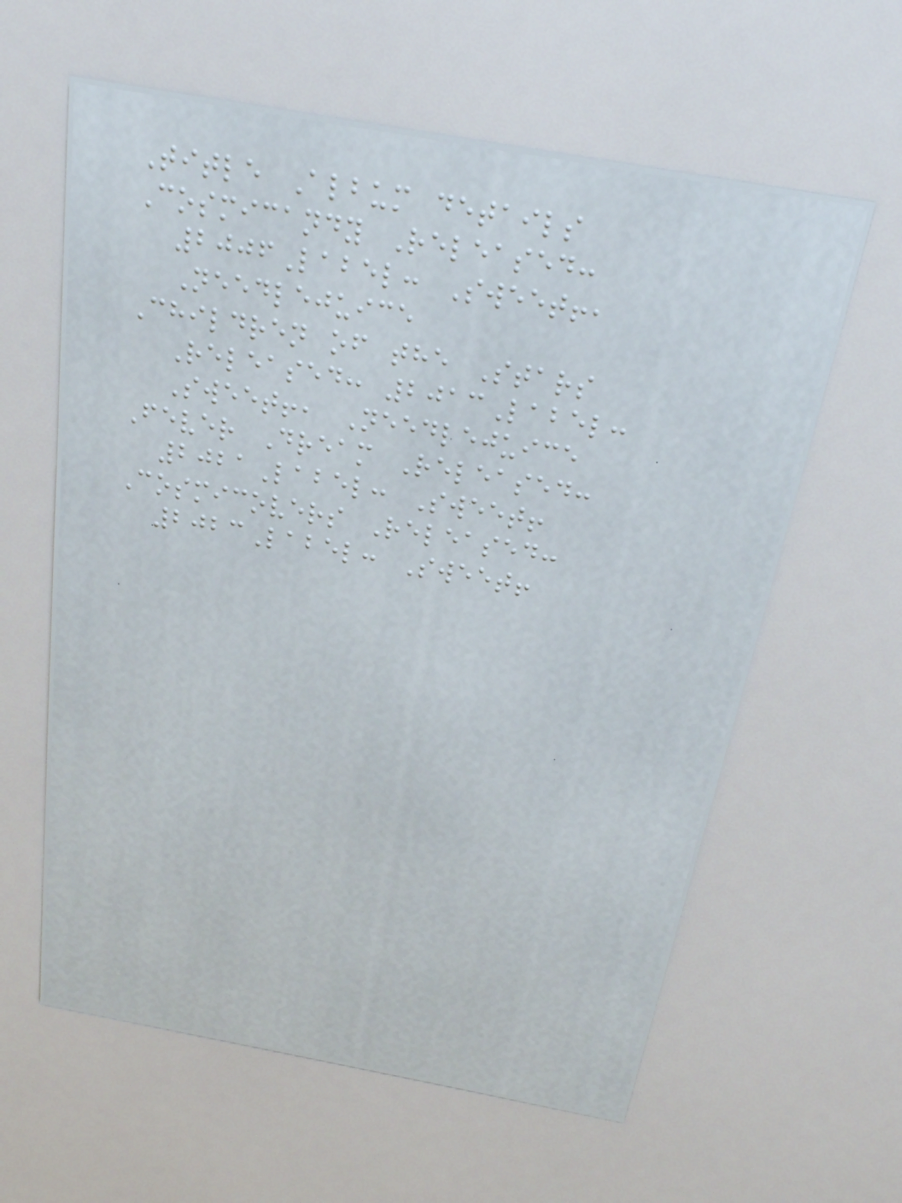Title Album details
Cosmicandy Released:
2006Label: Sweet!,
Needlejuice
Children of the Stars
Released: 2013Label:
Sweet!, Needlejuice
Fever Dream Released:
2021Label: Sweet!
Cosmicovers Released:
2023Label: Sweet!
